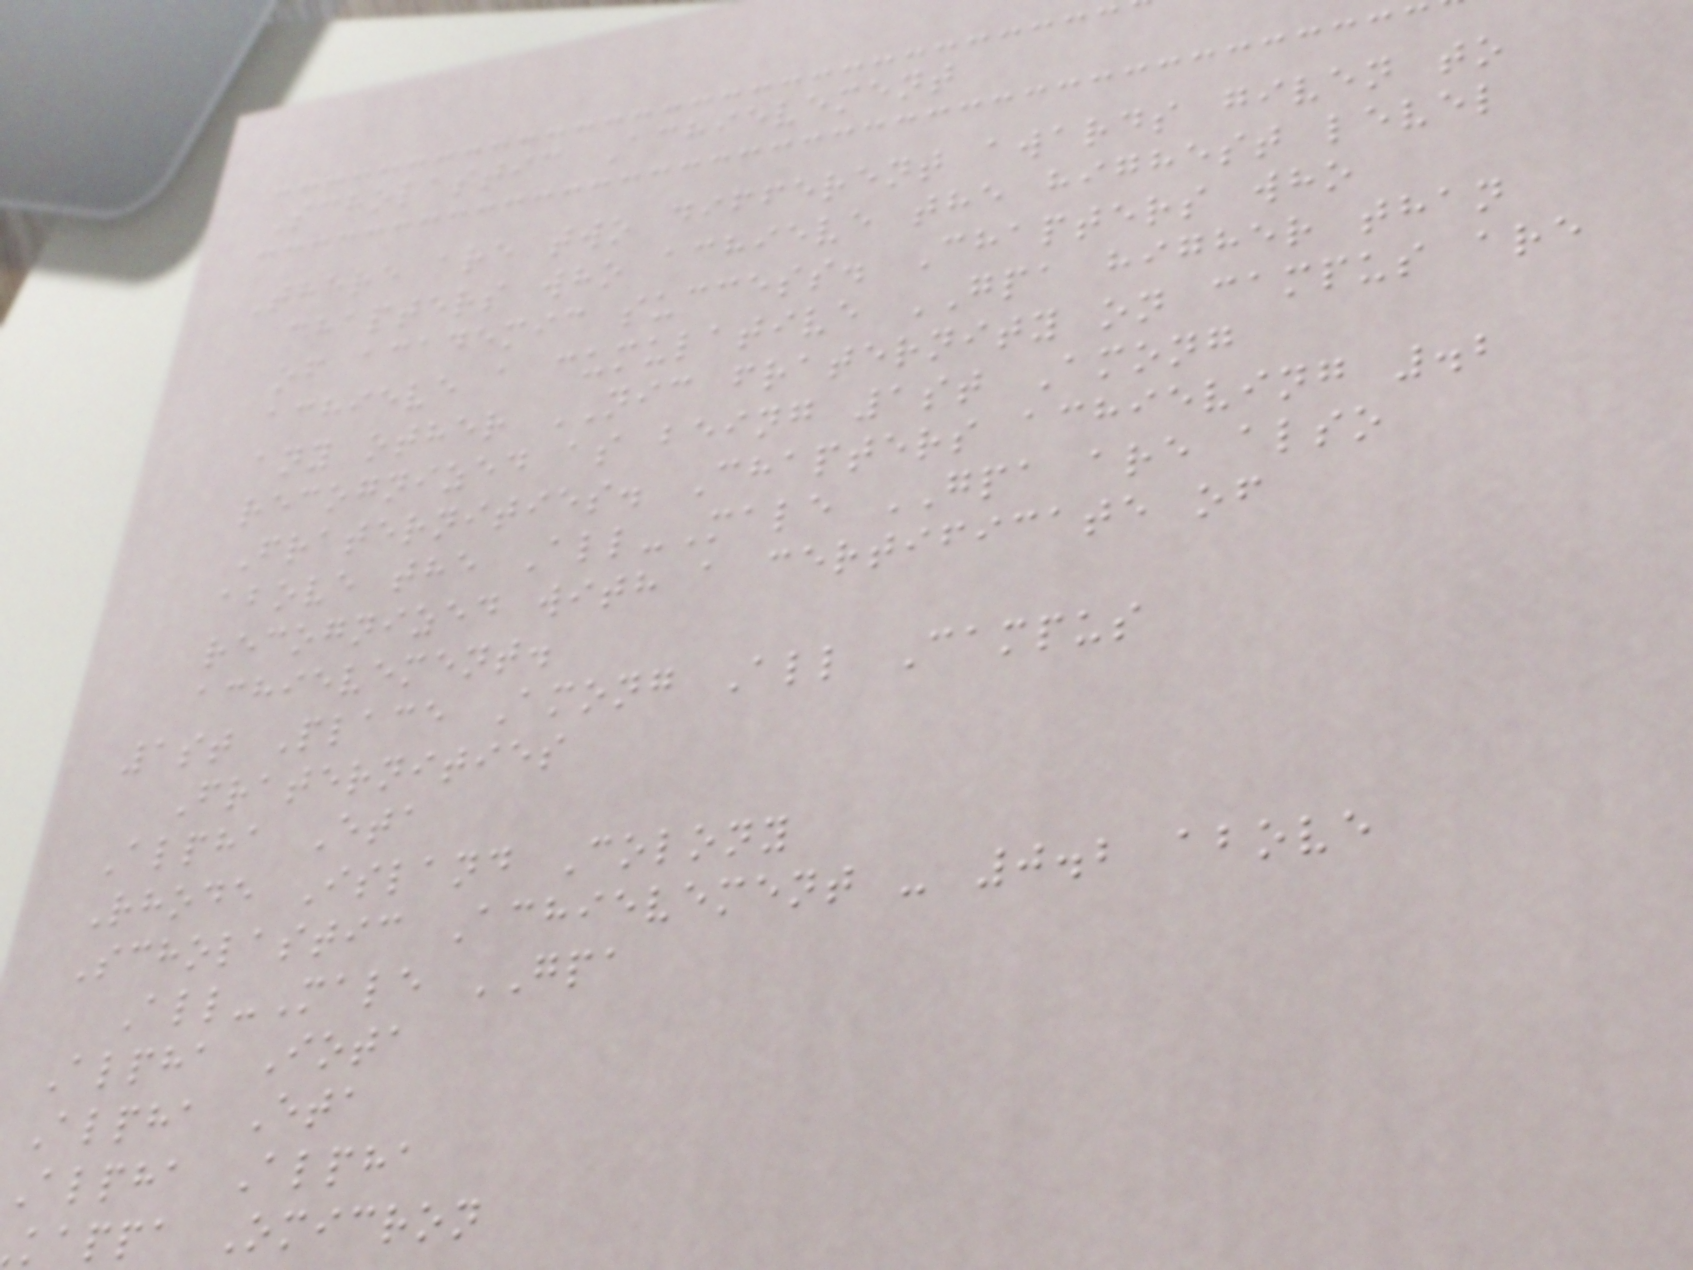Scholastic Achievement
There are two different awards given to
chapters who achieve the highest level
of academic success. Chapters who
achieve a cumulative GPA higher than
any other NIC fraternity on campus are
recognized as being 1st Among
Fraternities. Chapters achieving .2
above the All-Male GPA are also
recognized with a certificate of
achievement.
1st Place Among All Campus
Fraternities
Alpha Eta
Rhode Island Colony
Scholastic Achievement - 0.2 above
All-Male GPA
Alpha Iota
Alpha Eta
Alpha Alpha
kappa Omicron
